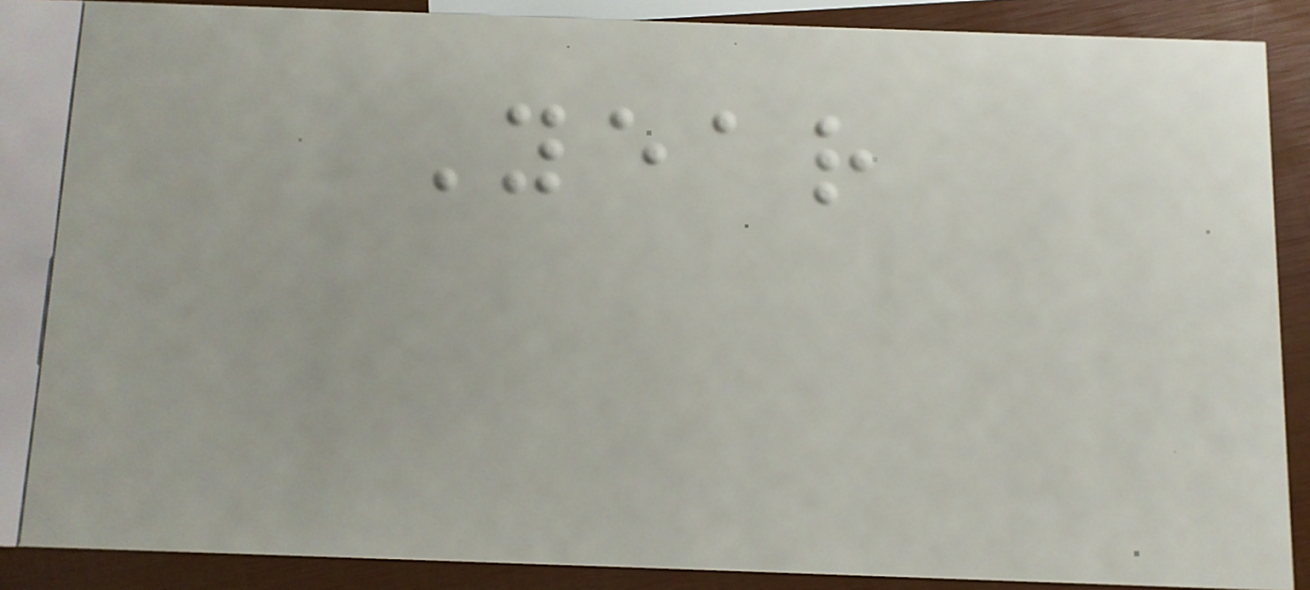Year
